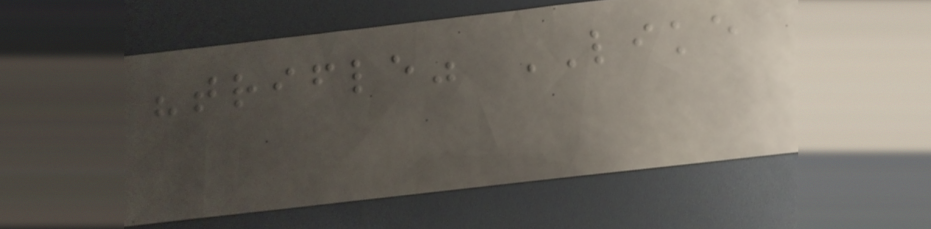"trifle" LIKE
